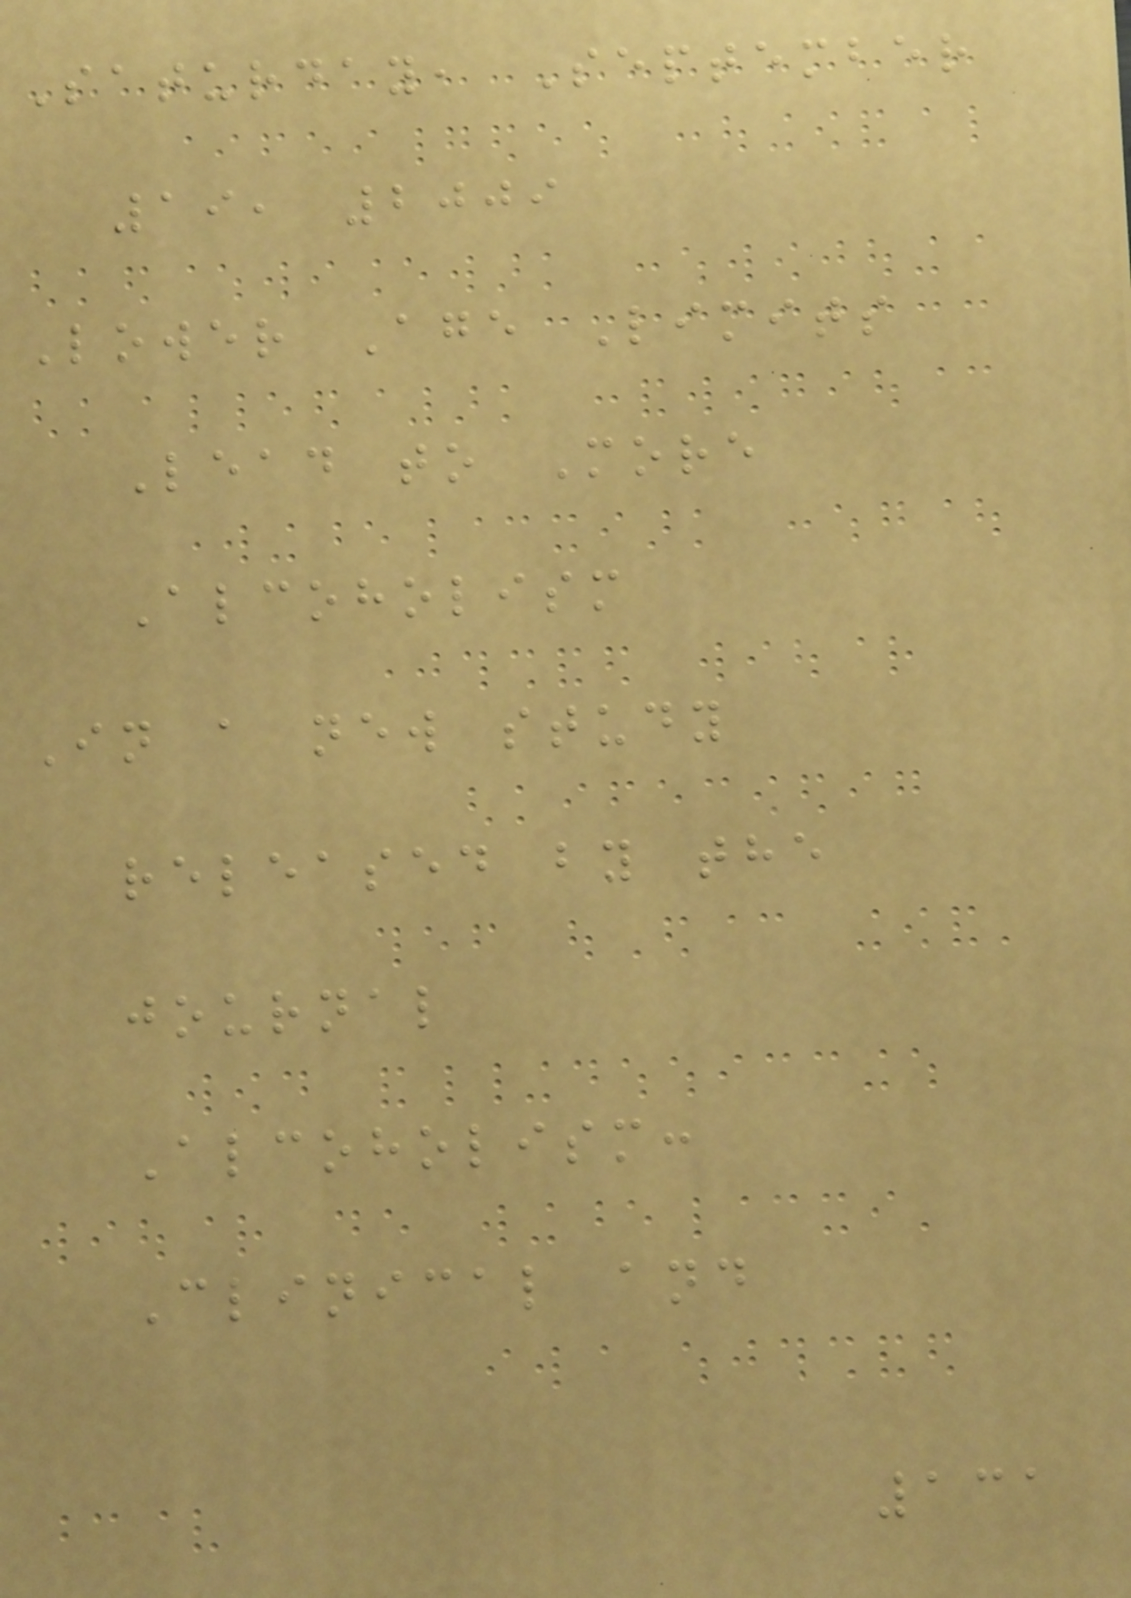Saturday, September
19, 2009
Lower Age Limits
Lead to More
Alcoholism
In a new study
released by the
journal
Alcoholism:
Clinical and
131
